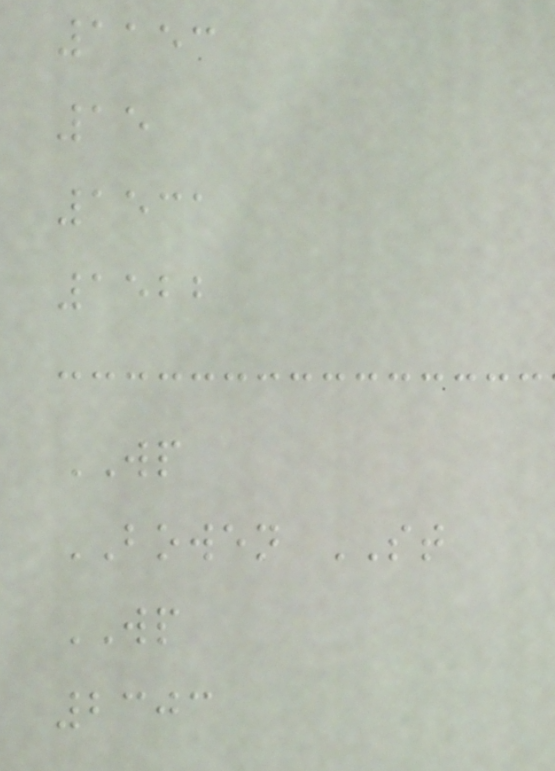1153
15
1531
1522
WP
BOWEN ST
WP
2303
